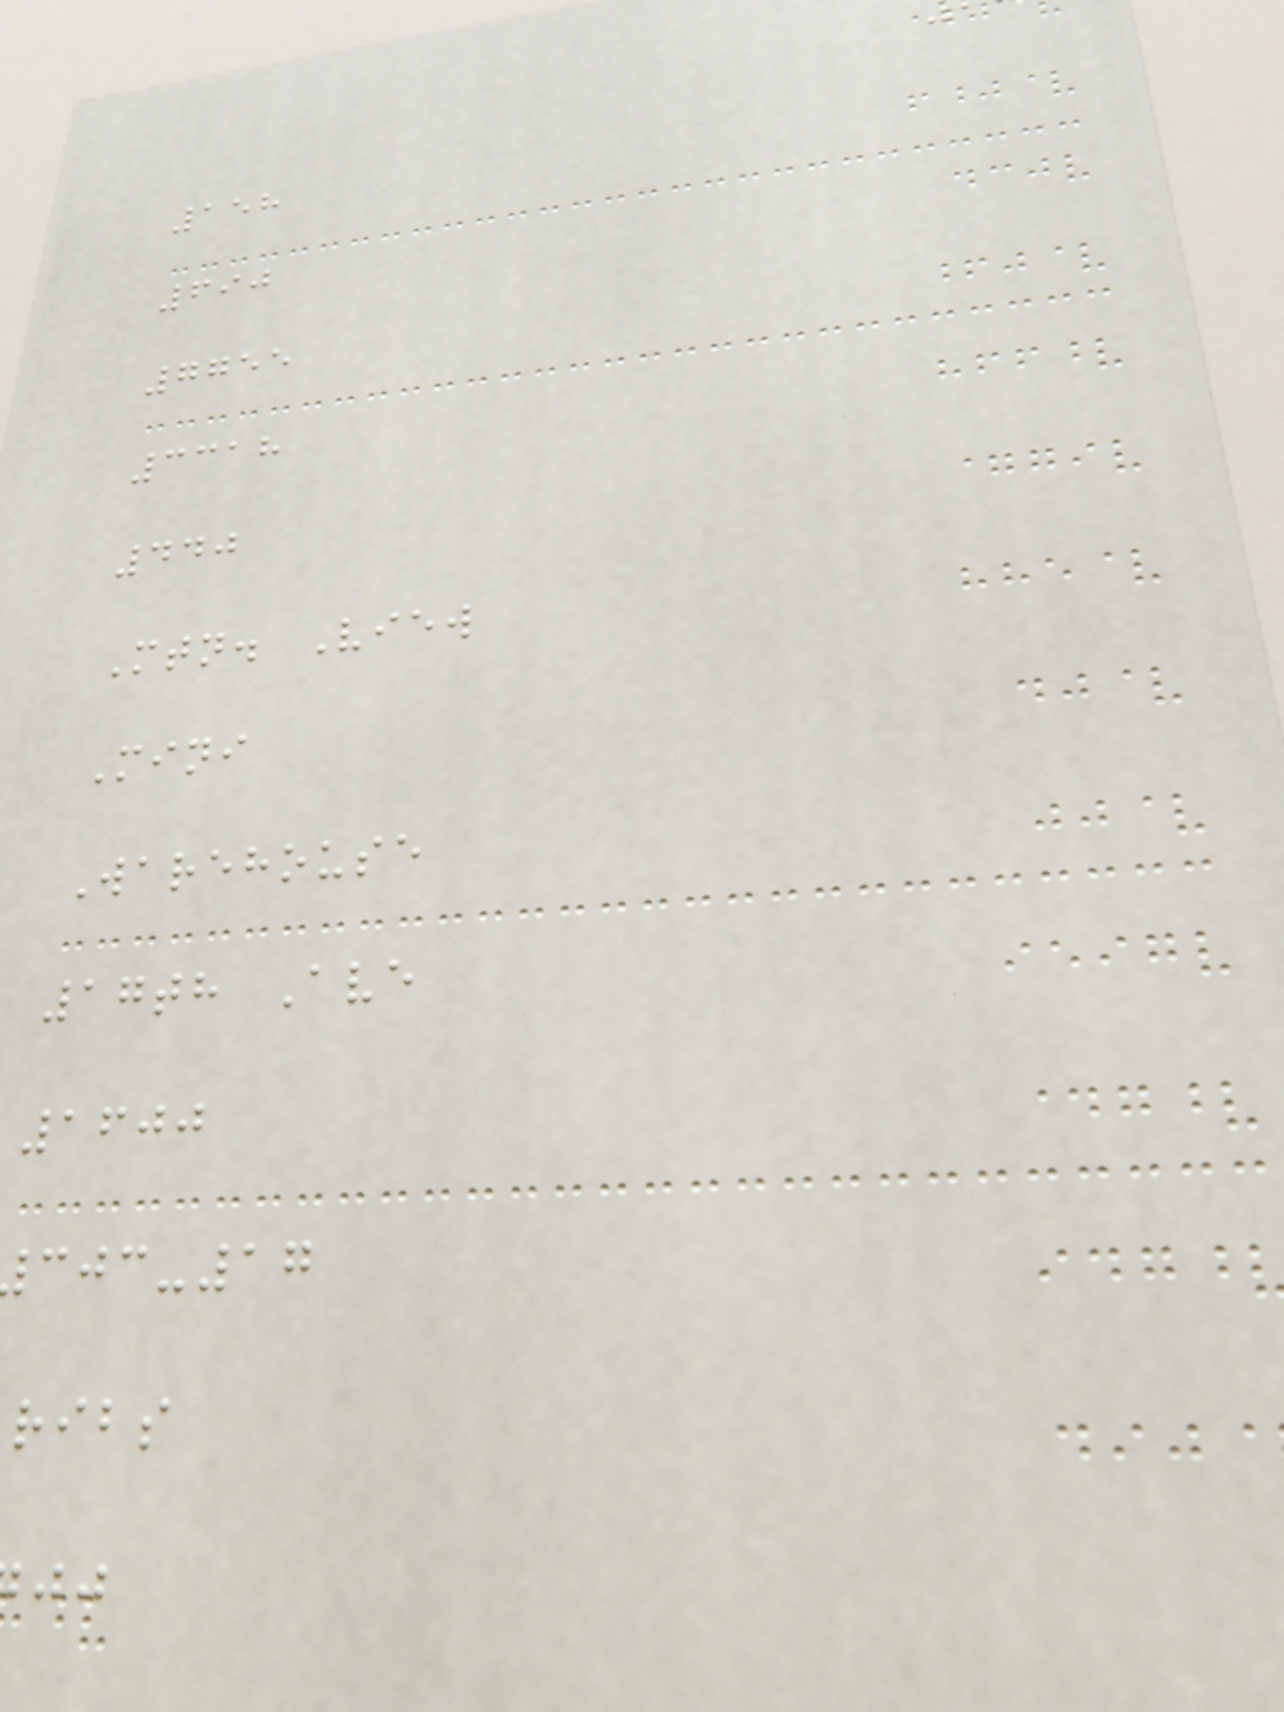158
690
7755
3318
440
Mtn. View
Mini
Warehouse
17th Ave
1600
-17
ribs
